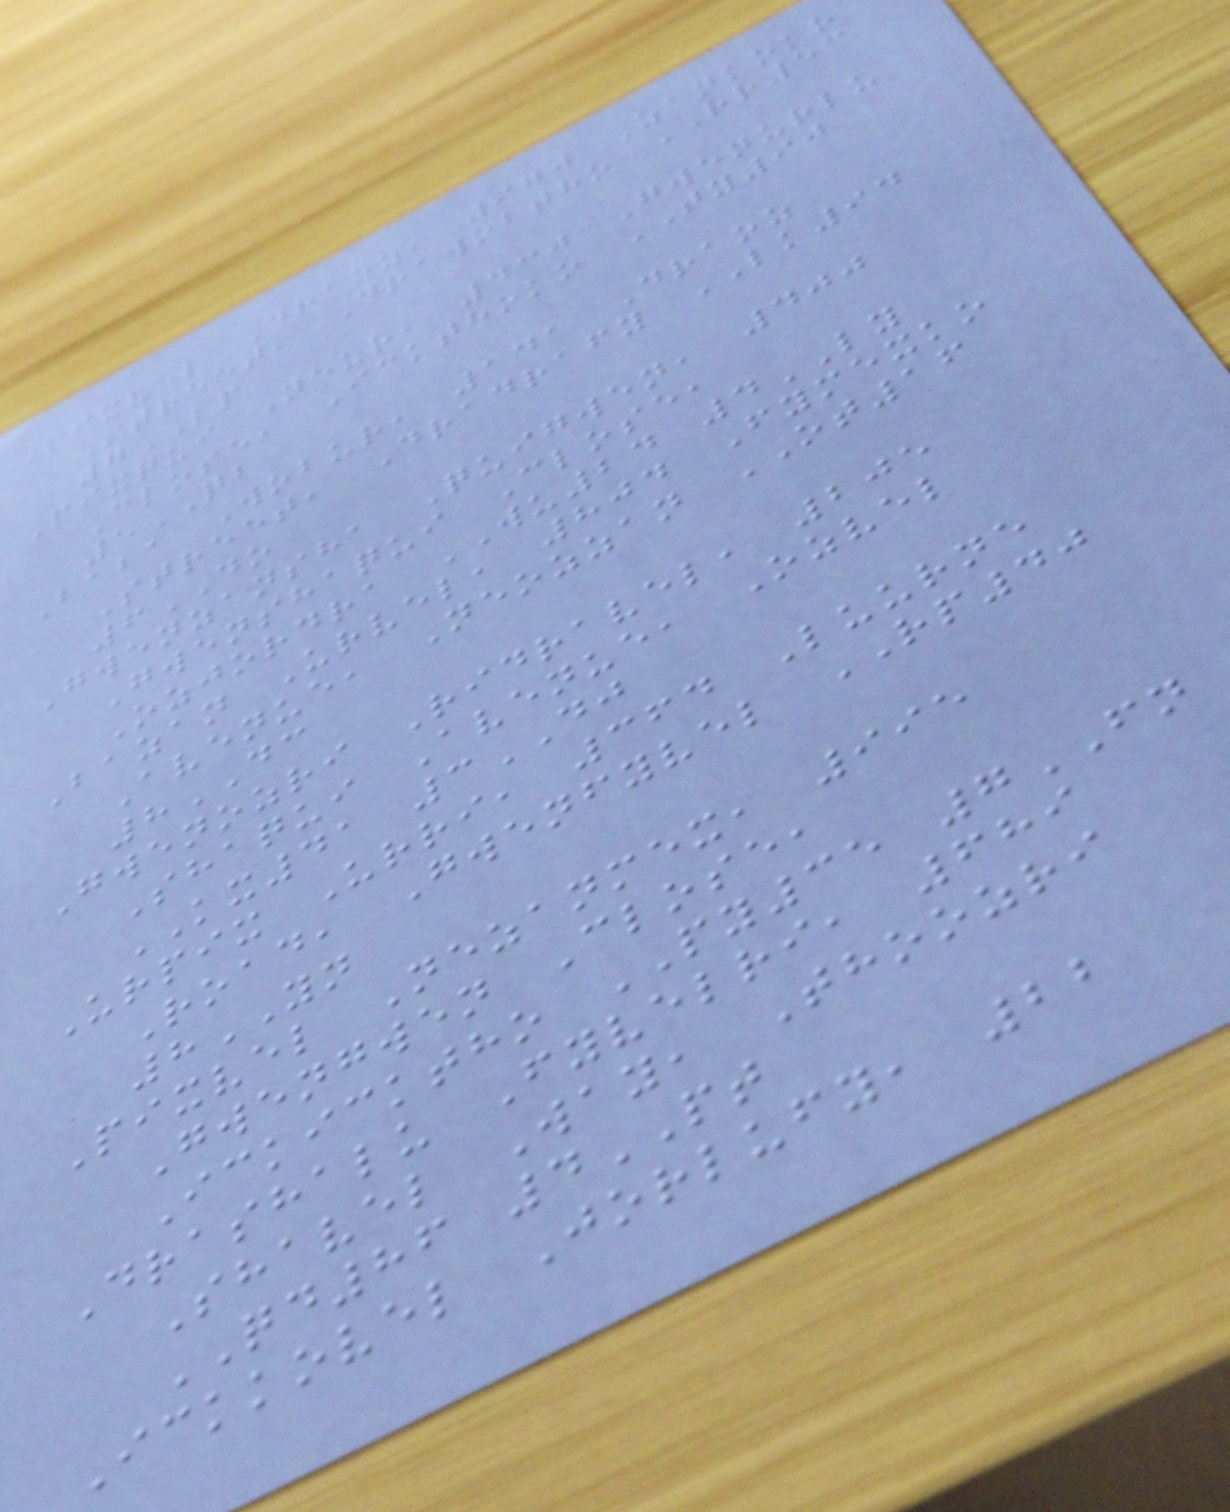Pixvel Draoz, 970 Zankoko
Street, Drawobtho RR53
7LP
Pixqui Neur, 430 Gwenurlu
Close, Ickthoko TY90
5QB
Baba Wobur, 141 Draoz
Street, Dradrafy LK94
6DO
Gwenzansha Quigwen, 400
Gwenshaqui Close,
Ozjordra WU24 4LY
Bazan Urvel, 804 Fymexko
Avenue, Neozzan OT16
8DC
Gwenozri Ridravel, 205
Shaqui Avenue, Ozvel
KX41 3DJ
Urpix Urri, 364 Luurne
Road, Gwenfyvel RP40
8YN
Pixvel Nezanmex, 995
Gwengwen Close,
Ickicktho PY35 7FN
Drashalu Fyvelri, 689
Shavel Way, Thoozri
QD86 4PT
Ickkovel Jorlufy, 22
